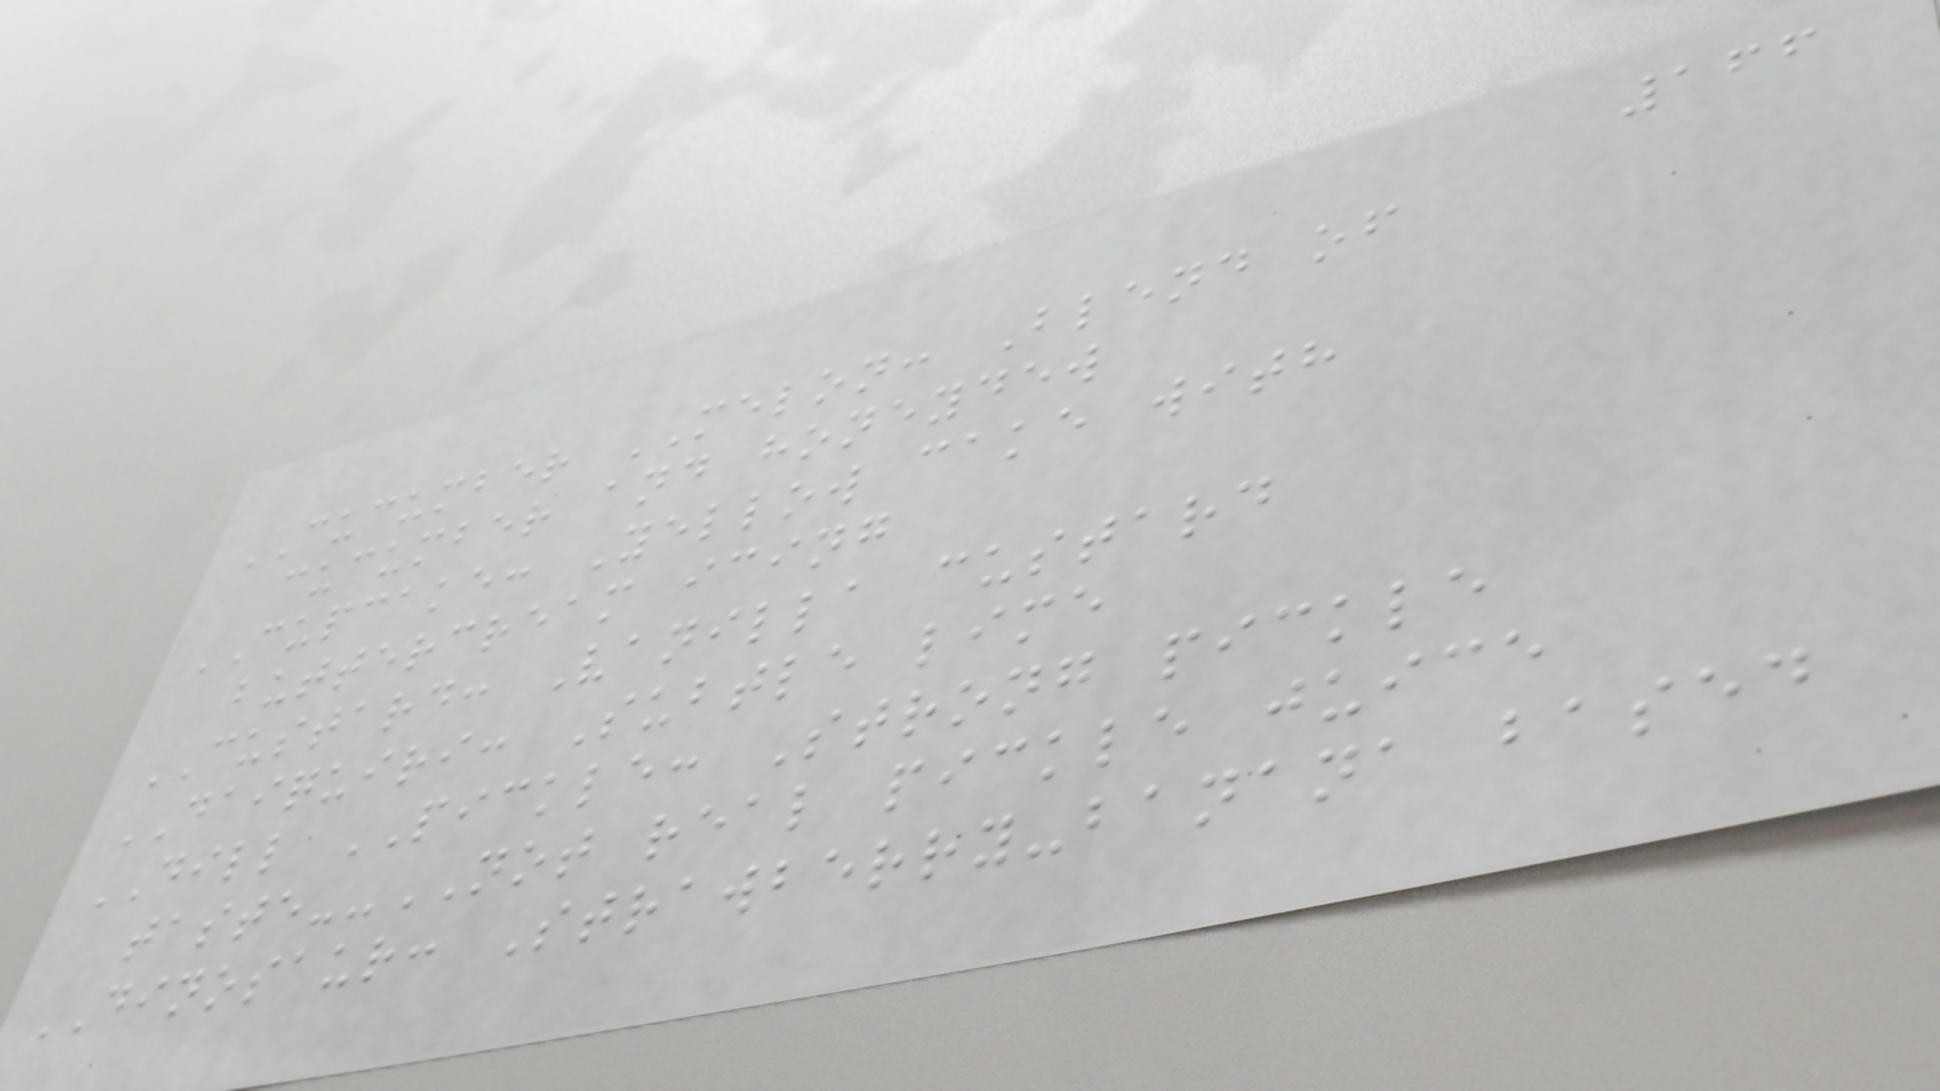166
CUCUMBER MELON: Blend of
cucumber and honeydew
CUPCAKE: Yellow cake with
buttercream icing
CUSTARD: Vanilla custard
DAIQUIRI: Subtle lime
DILL PICKLE: Strong pickle
taste--NOT real pickle juice
DINOSAUR: Strawberry-banana based
